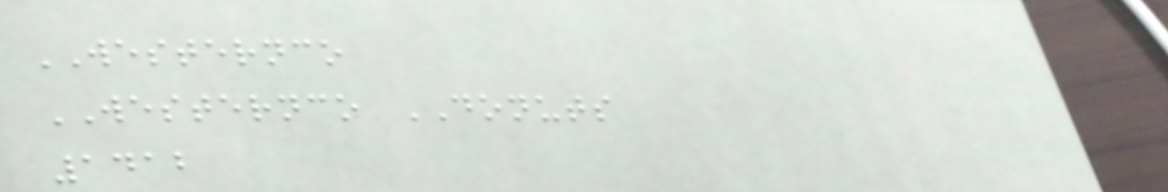WESTERNCO
WESTERNCO DONUTS
1412
